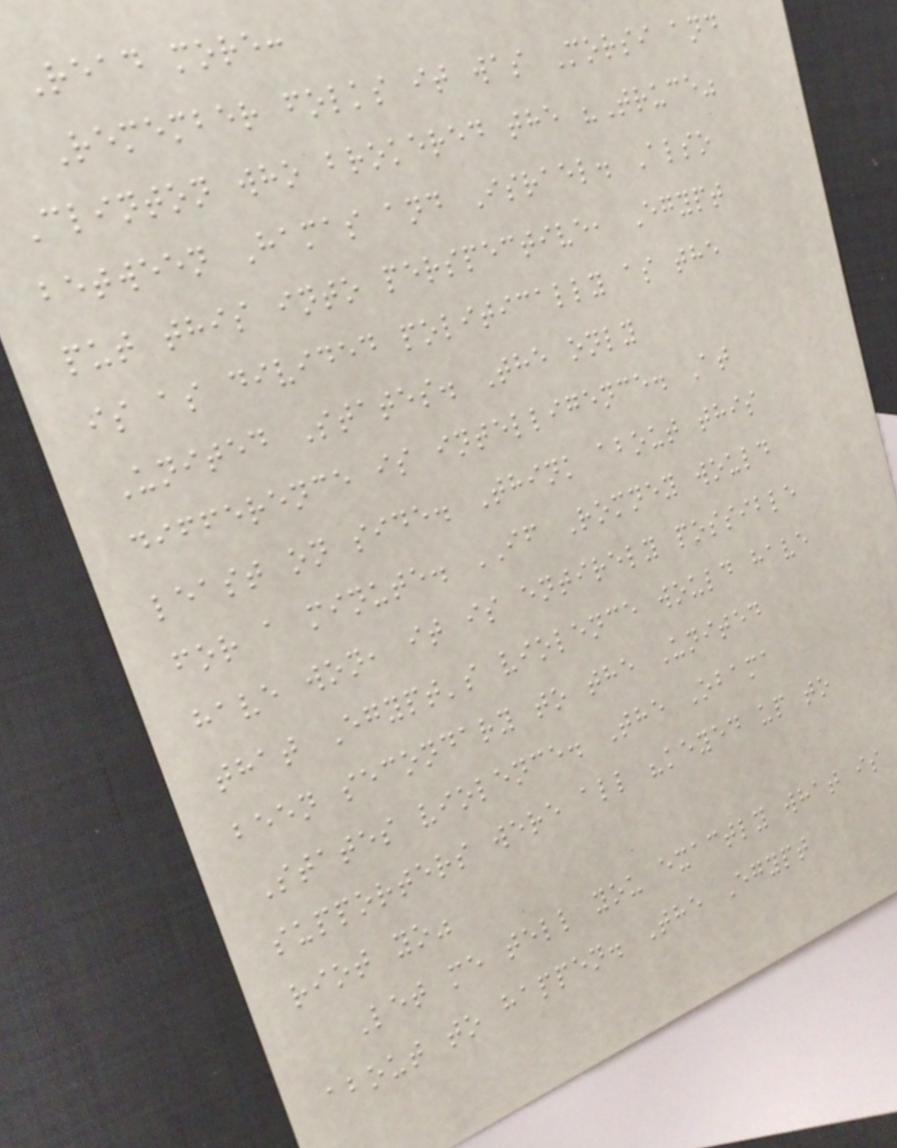Read more:
Remember folks it was Morsi and
Clinton who brokered the "Truce"
between Hamas and Israel. Also
put this into perspective, Egypt
is as divided politically as the
United States. The only
difference is intelligence. At
least on side. Think about this
for a minute. IF Romney would
have won, it is entirely possible
that Egypt's violence would have
been secondary to the United
States violence. The Obama
supporters were all "keyed up to
riot yo"
Let me tell you exactly what is
about to happen. The Egypt
